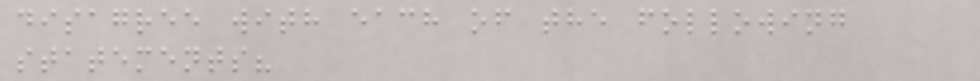disagree with each of the following
statements?
